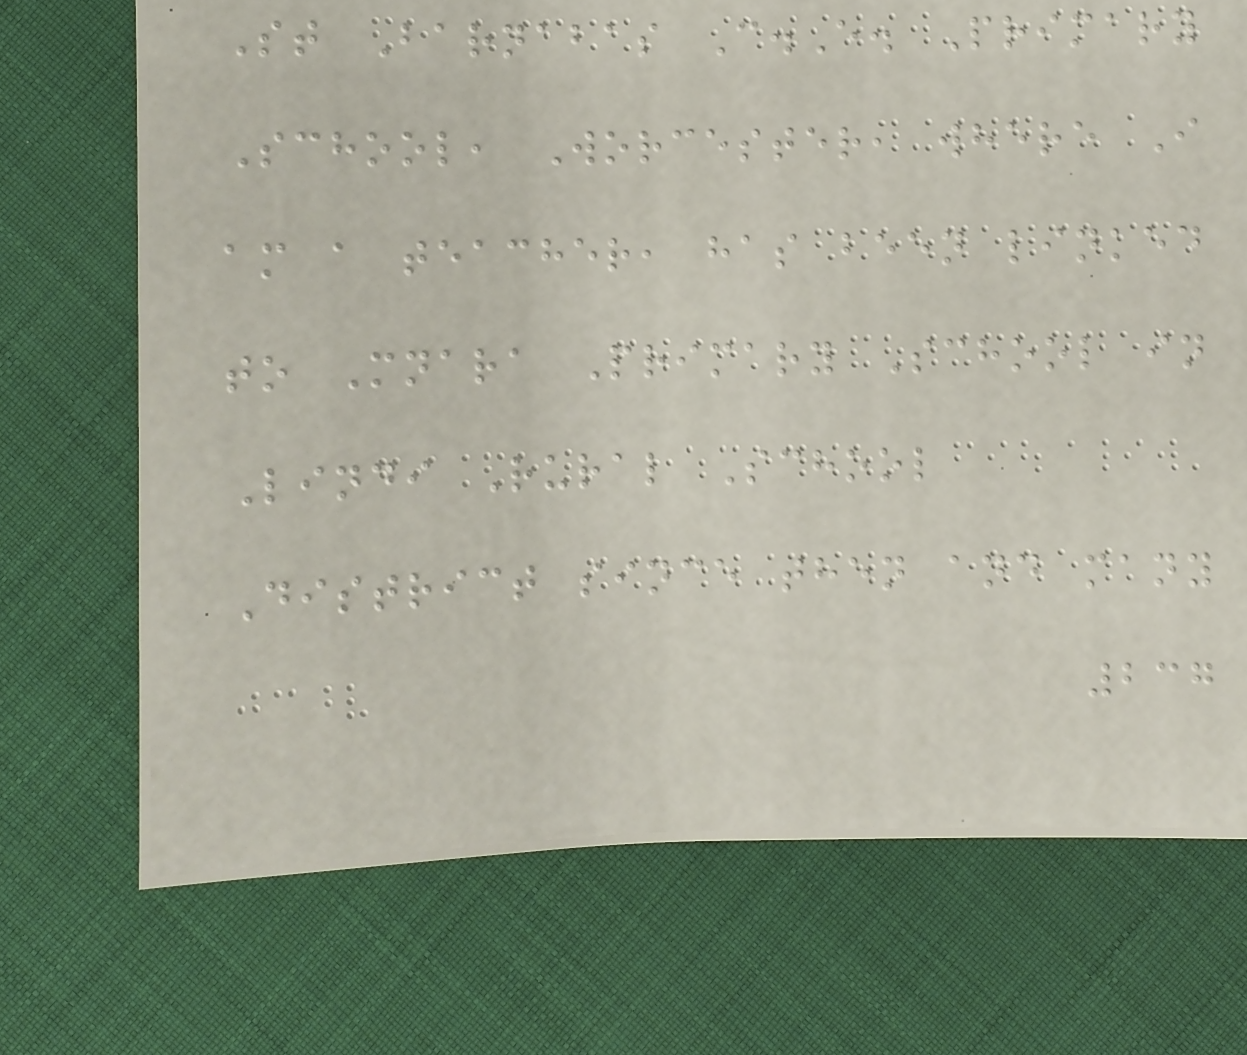St Barnabas C.E. Primary
School, Worcester, where I
am a teacher, has been linked
to Mnara Primary School in
Lindi Rural School
District since then and many
237
